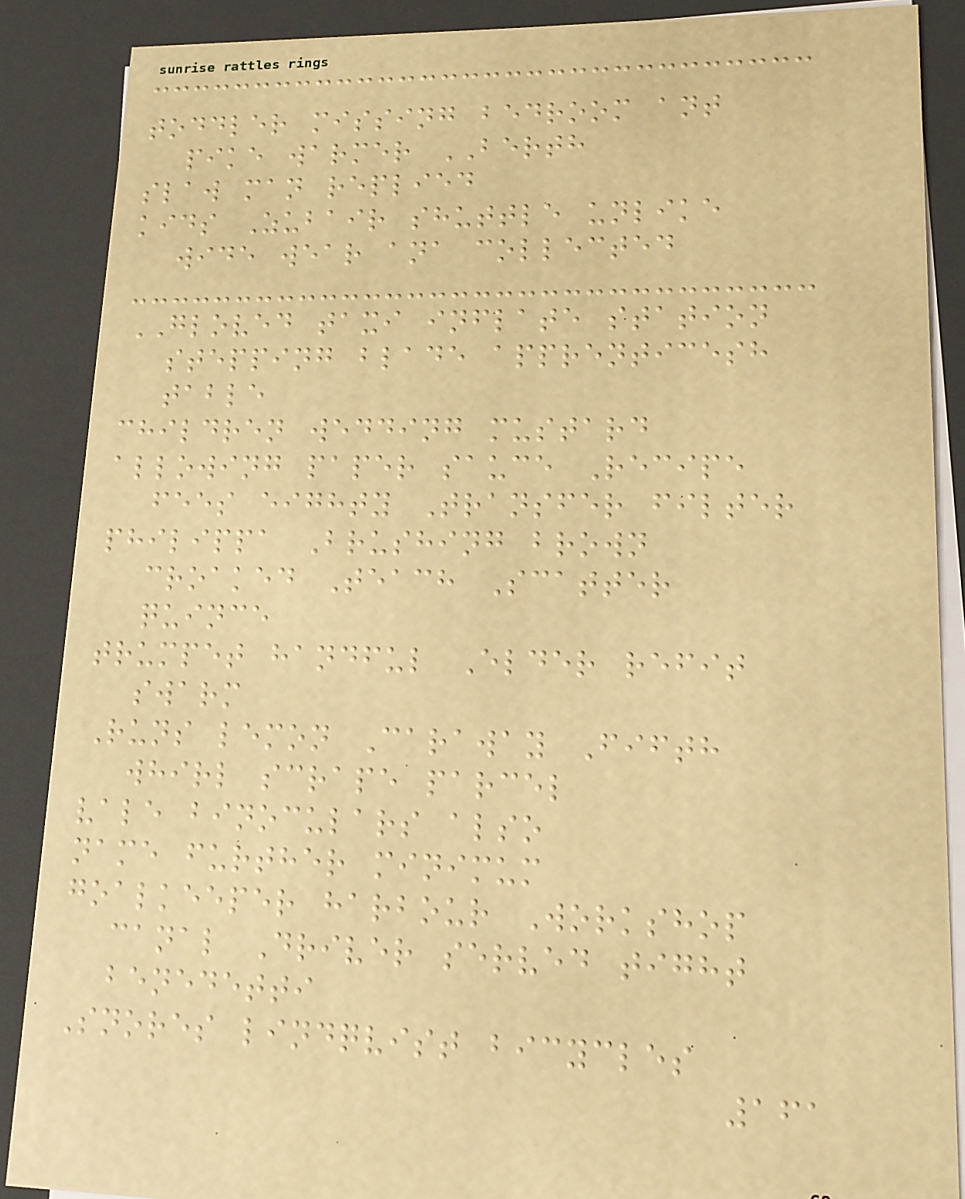toddler missing bedroom ant
pike warmer BERTH
slaw man replied
kids Zubair shuttle unlike
wide wear ana collected
GLOVED taxi inflate station
stepping blade apprenticesh
table
children wedding mustard
allowing paper sauce Recipe
fees eighty Transfer filter
philippa Brushing brown
croaked Teach Scatter
quince
trumpet handful Elder refit
swarm
Runs lemon Caraway Fifth
whirl scrape parcel
vale binoculars also
name further minimum
goalkeeper harbour Workshop
canal Driver served tight
benedetti
Snores lindqvist bicycles
161
